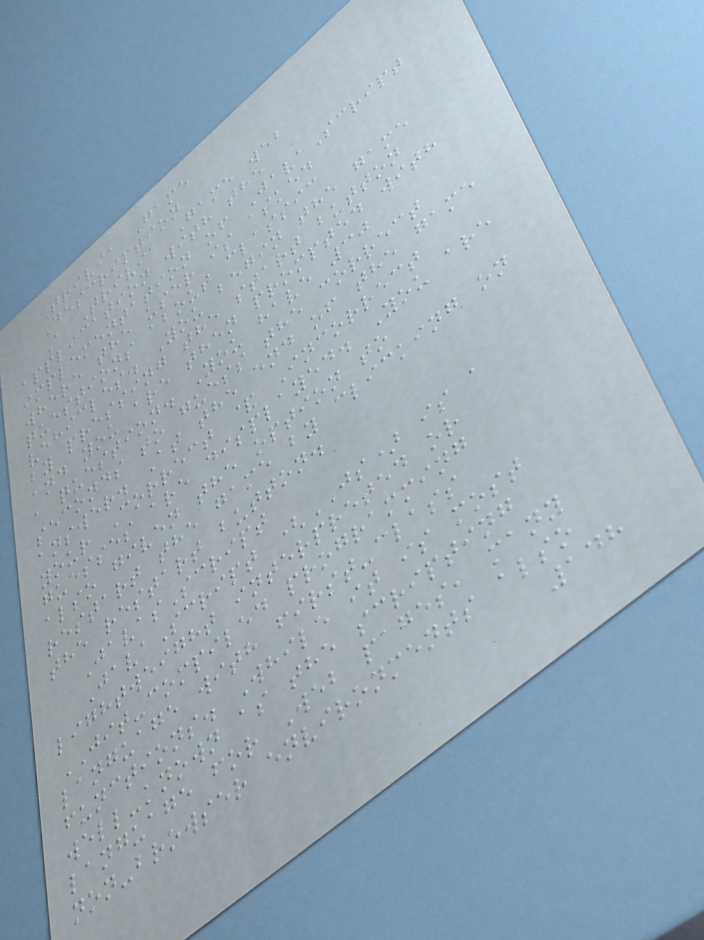Trivia Game
Description
A Trivia Game web
application with the
implementation of JavaScript
where the user is asked
questions about classic
vehicles. You begin the game
by pressing the start button
and you are then prompted with
a question. You have 30
seconds to guess the correct
answer. At the end of the game
your Correct & Incorrect
guesses are displayed. You are
also given the option to
restart the game by clicking on
the restart button.
JavasScript
JavaScript (JS) is a
lightweight interpreted or
JIT-compiled programming
language with first-class
functions. While it is most
well-known as the scripting
language for Web pages, many
non-browser environments also
148
